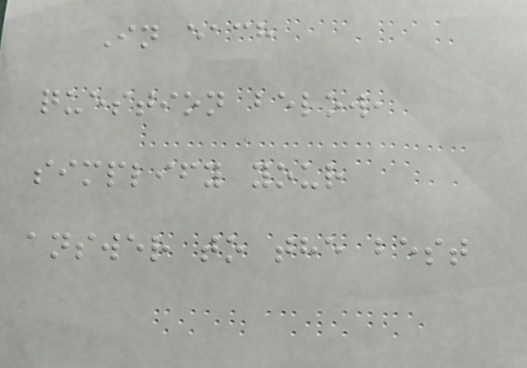In each
question below,
simplify your
answer to the best
